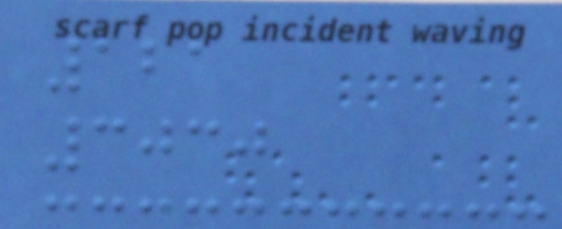121
3030
